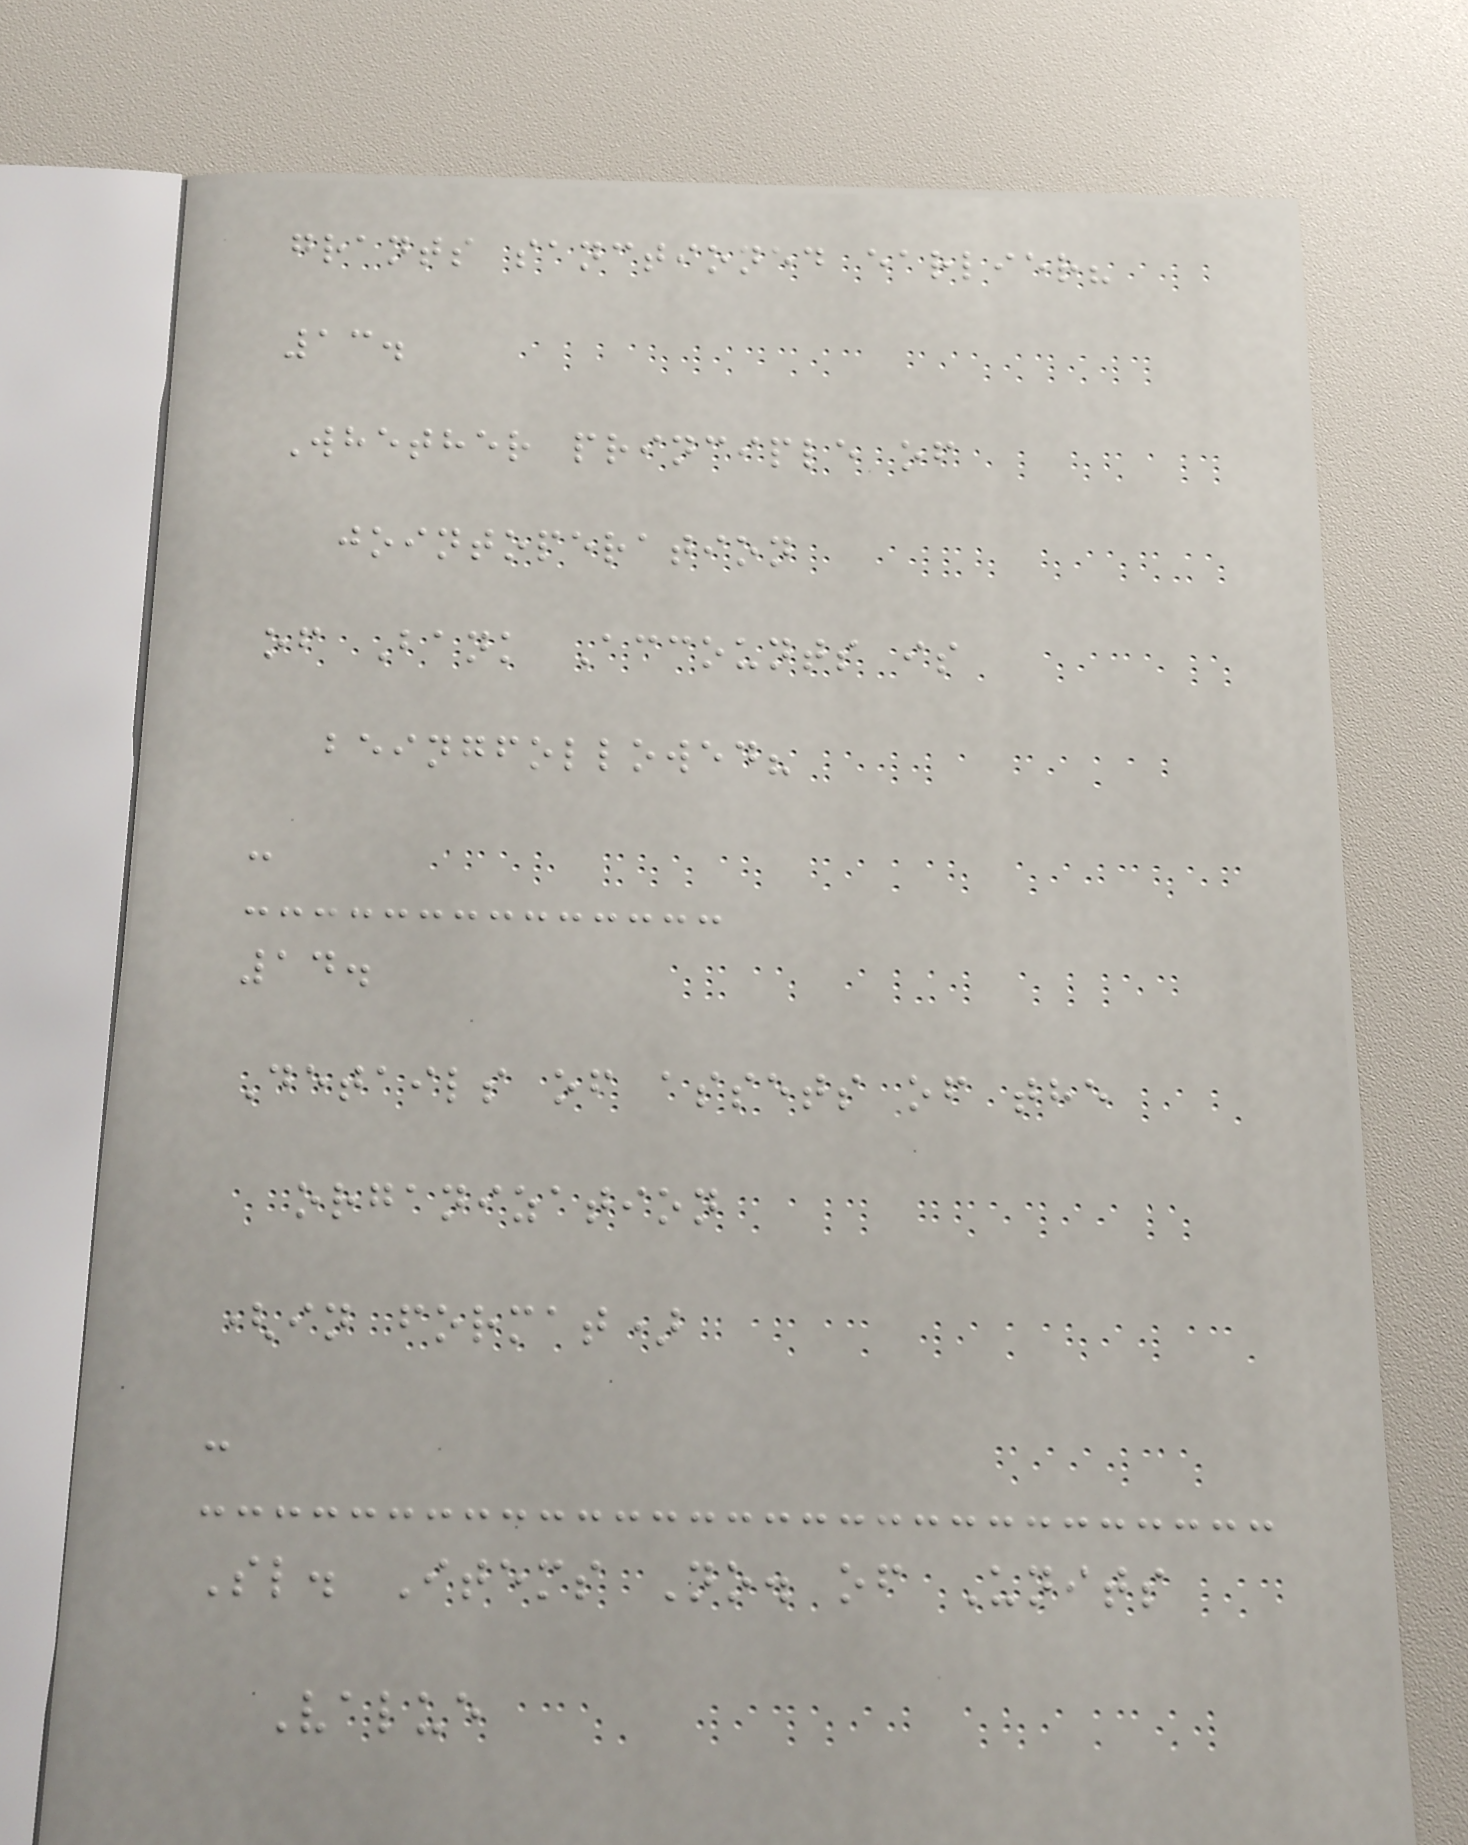grants sanctioned earlier?
13.
Whether principle of
jointoperation
of Bank Accounts is
beingfollowed?
:
14.
Details of assets of the
organization
(in format)
:
Sl. Items No. of Units
Value
